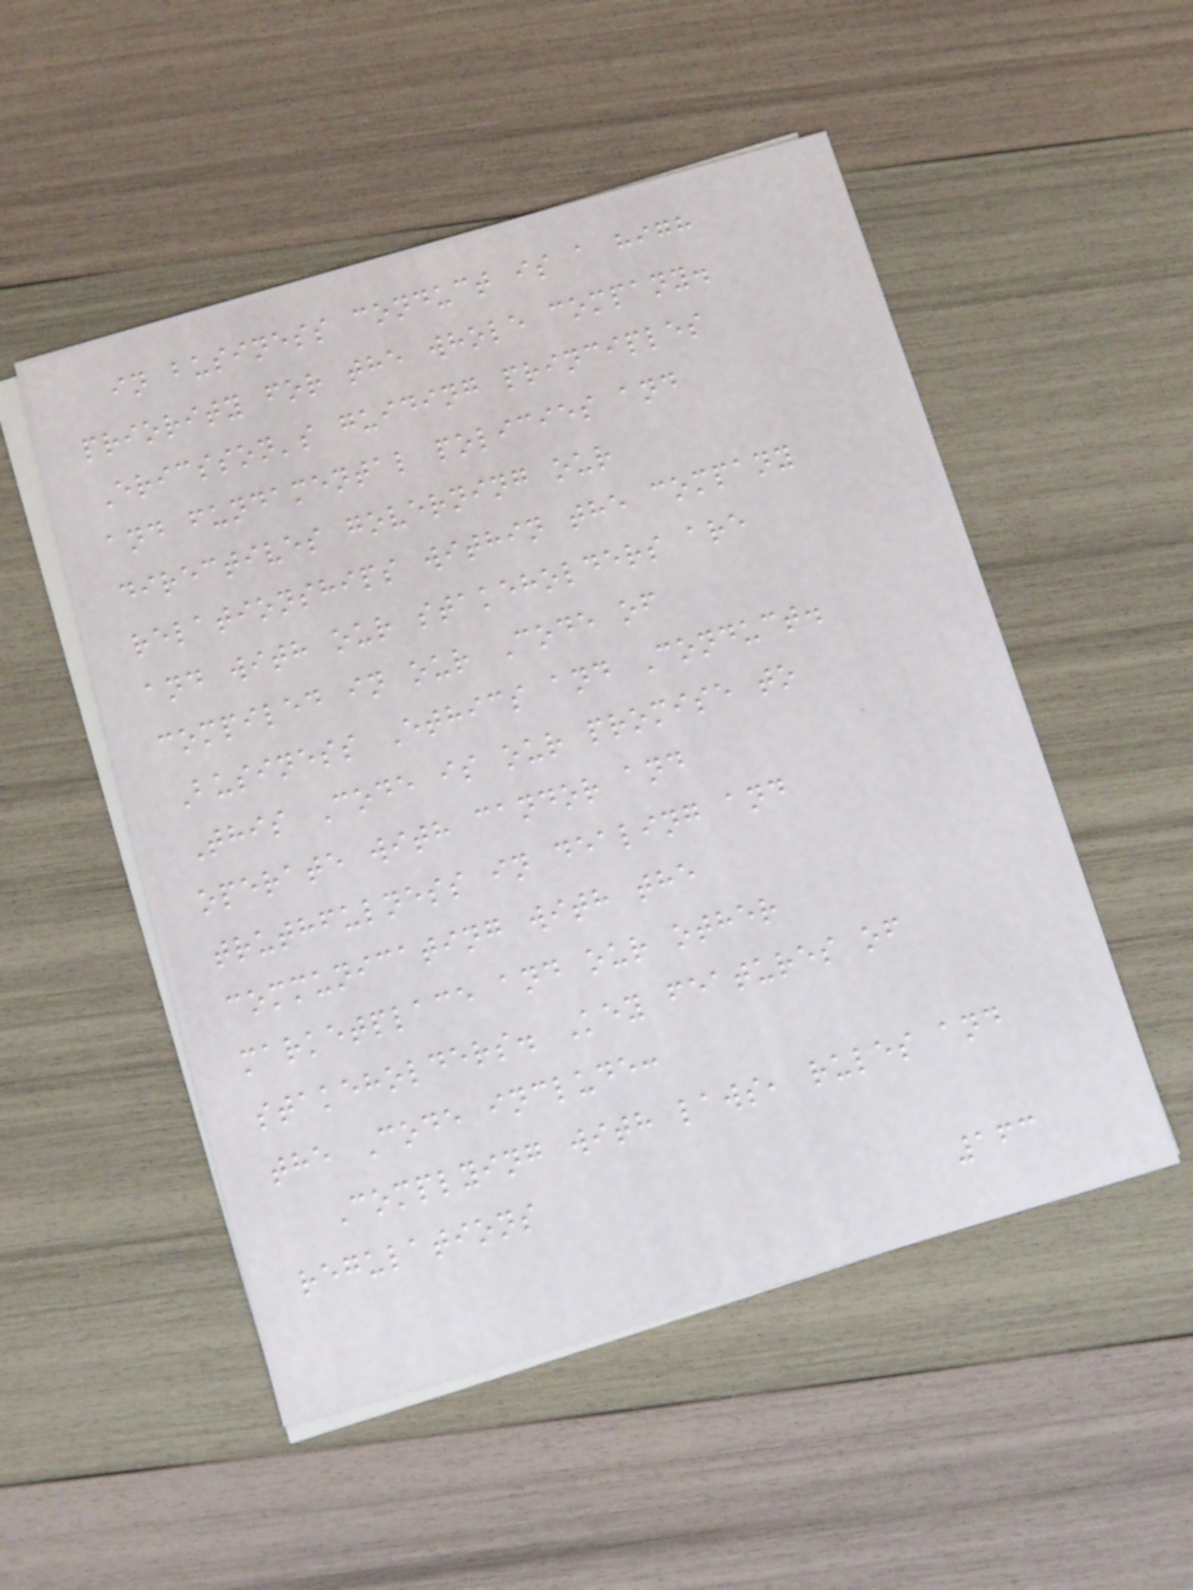in business conduct is a high
priority for the whole company.
Ericsson's guiding principles
and fundamental policies and
directives governing our
relationships within the company
and with our stakeholders are
compiled in our Code of
Business Ethics and Conduct.
This Code is our promise to
operate with candor and
truthfulness in dealing and
communicating with the
marketplace and our other
stakeholders. Key features of
the Code include:
Complying with laws, rules and
regulations
163
